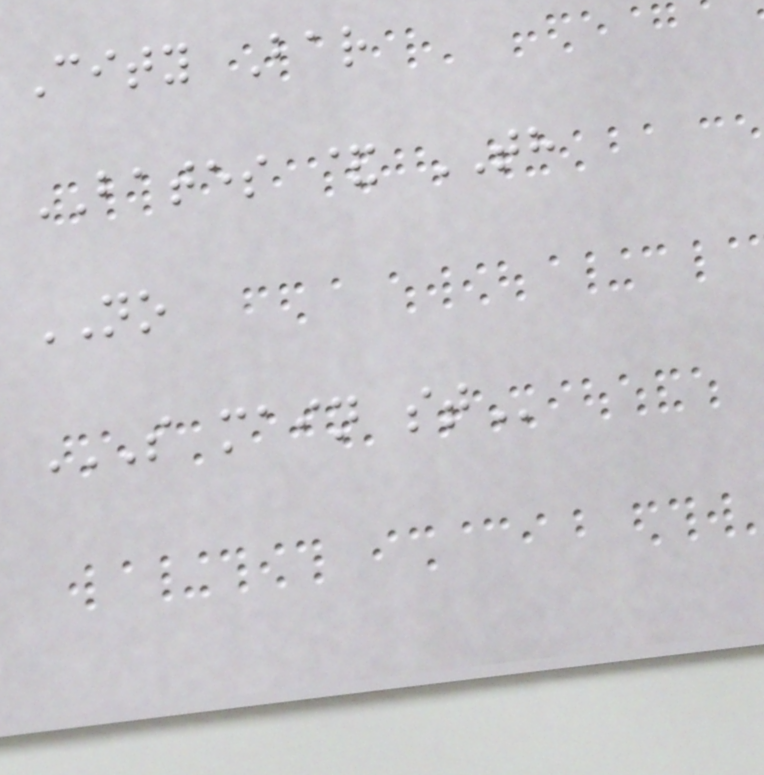City Bar
BATES & TH
NO
S MAIN ST
